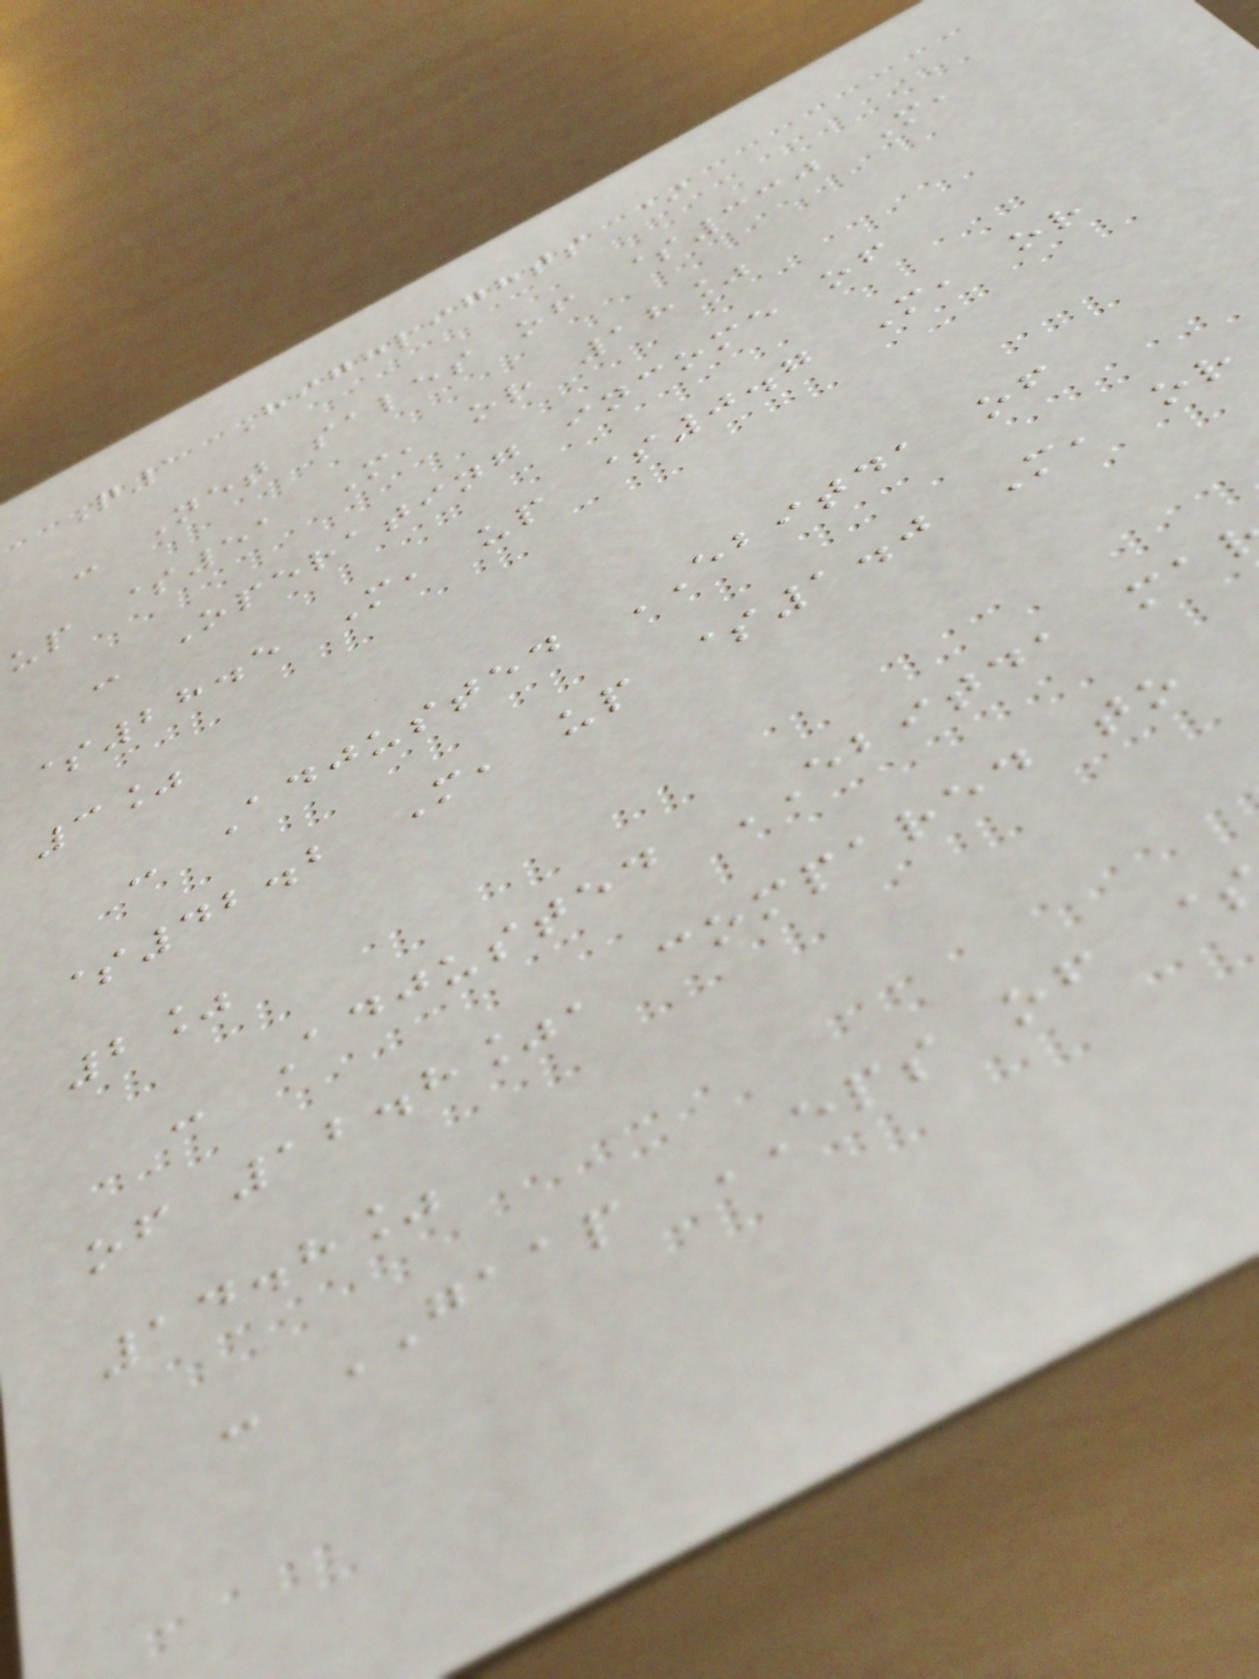Q1 Highlights *
- Net sales of $330 M,
up $51 M, or 18%
- Operating income of
$28.5 M, up $0.7 M, or
3%
- Adjusted EBITDA of
$42.2 M, up $1.0 M, or
2%
- Adjusted EBITDA ma
of 12.8%, compared to
14.8%
- GAAP EPS of
